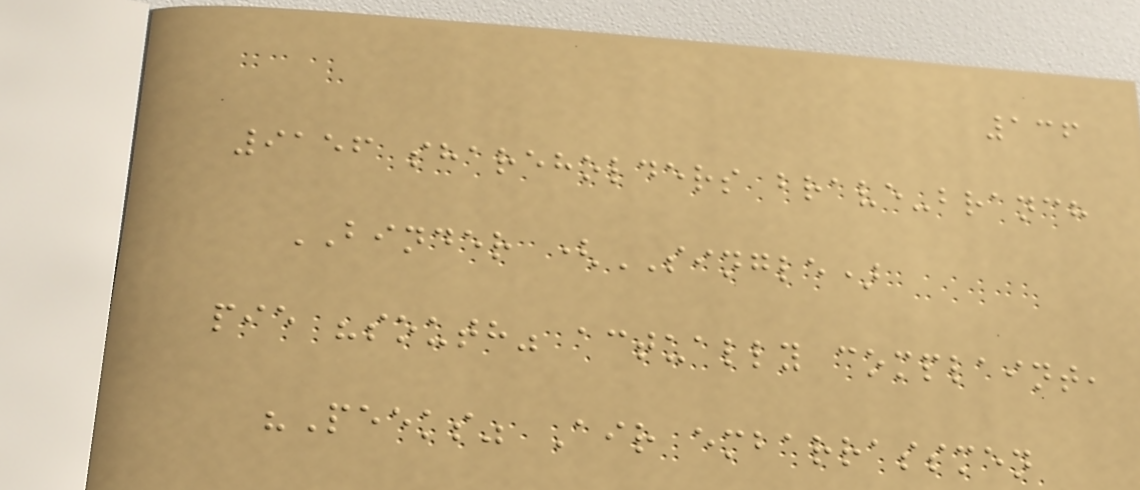136
9156 shareholders brave-branch
BINDER (SINGLE)
pie "south" actually complaint,
"Peeks" Air embarrassmen
